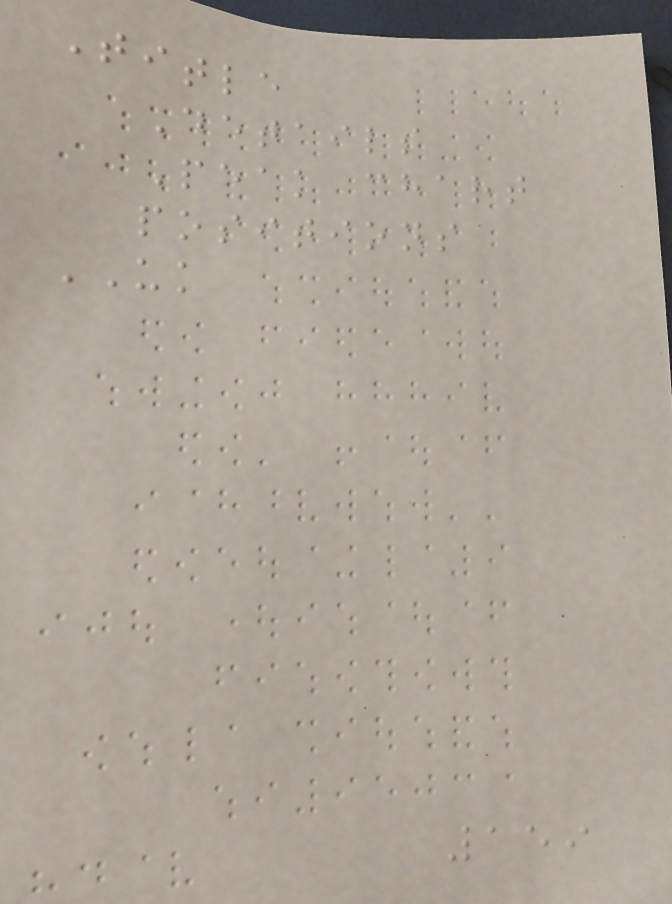Title
Details
Peak chart
positions
UK
159
